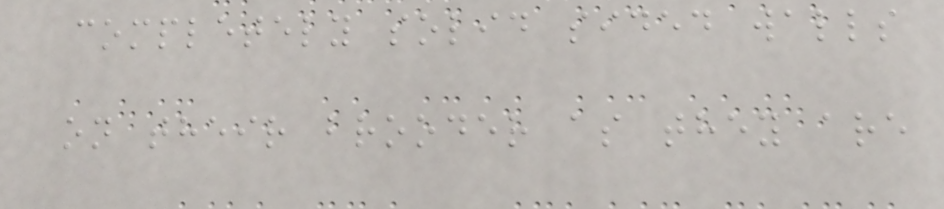completely solid sided walls
on their brooder as they are
